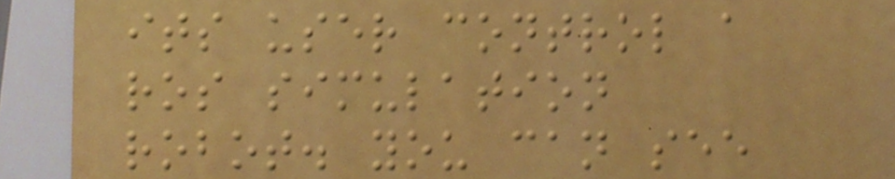its user control a
ros simulation
robot. you can see
